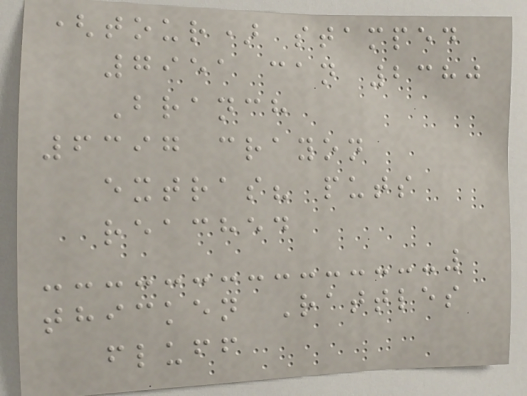(tour) stamped
7951 can 2380
Branch
6397 crayon
extras? puts
reached
thicken Rattles
fluff
